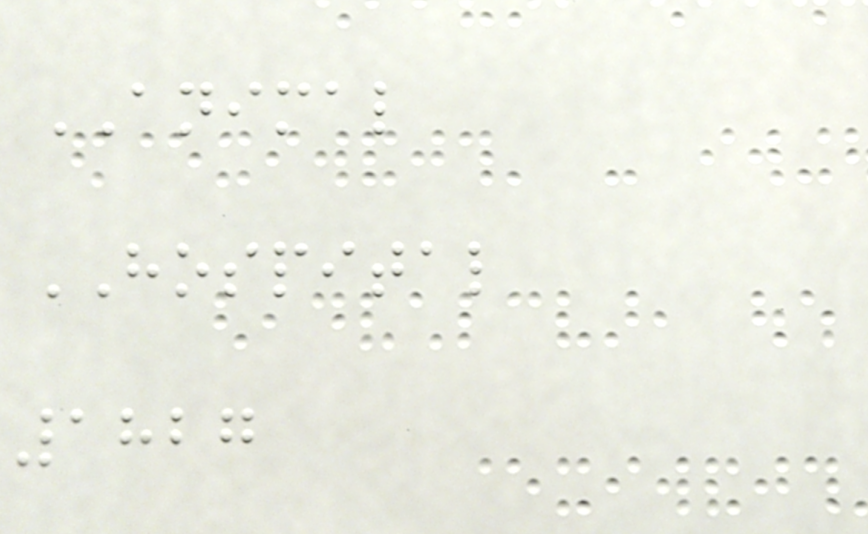ANIMAL
HOSPITAL
1827
